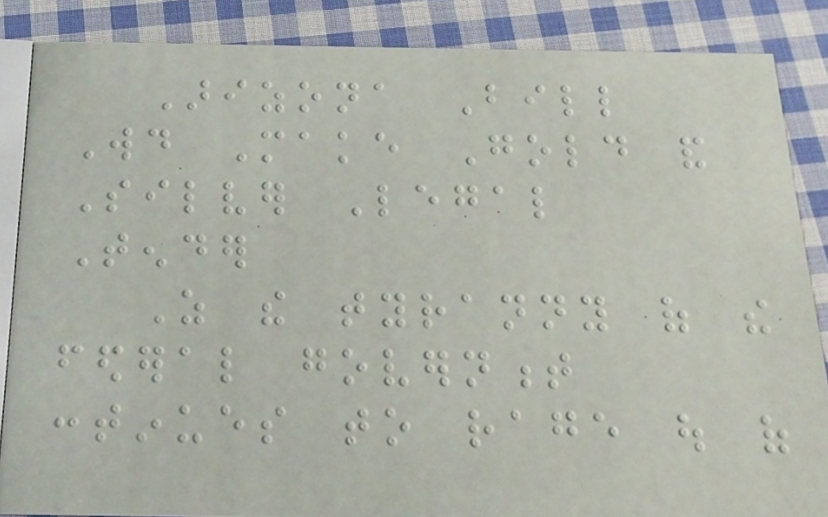Arizona Bill
Would Make Gold and
Silver Legal
Tender
As the tyranny of the
federal government
continues to rage out of
